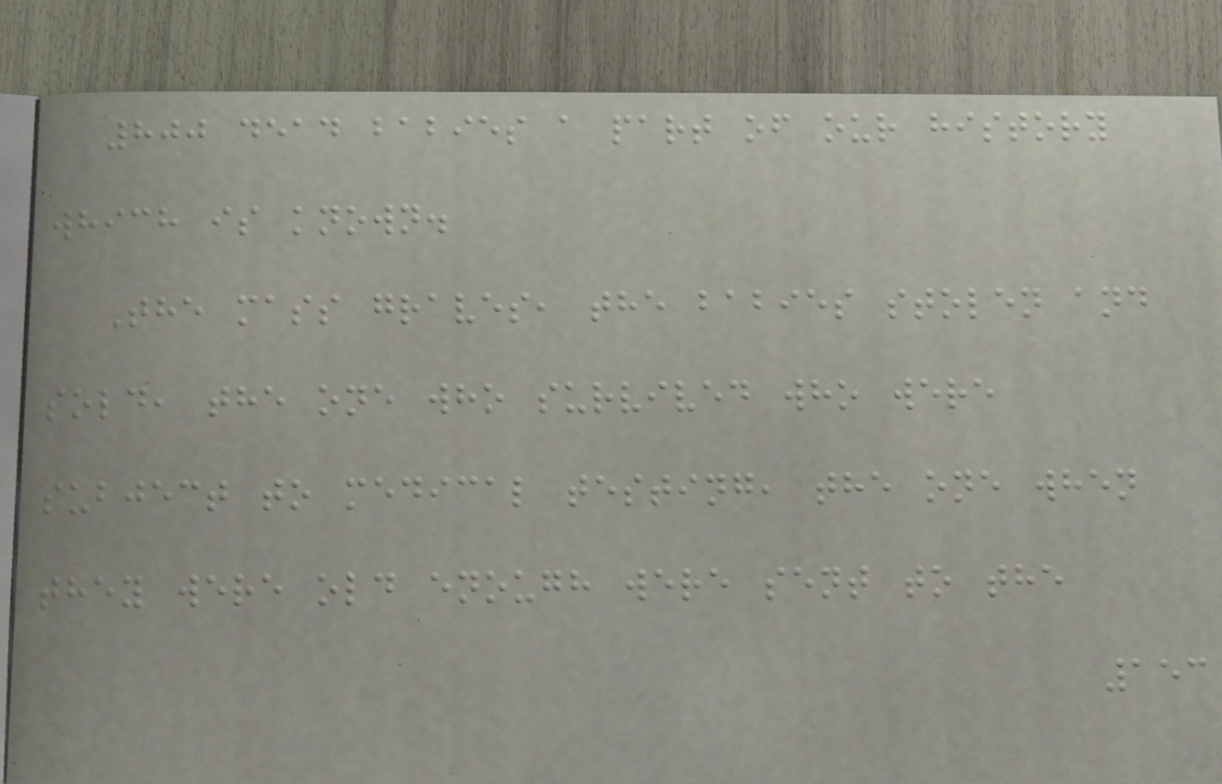800 dead babies a part of our history
which is known.
The mass graves, the babies stolen and
sold, the one who survived who were
subject to medical testing, the one when
they were old enough were sent to the
153
